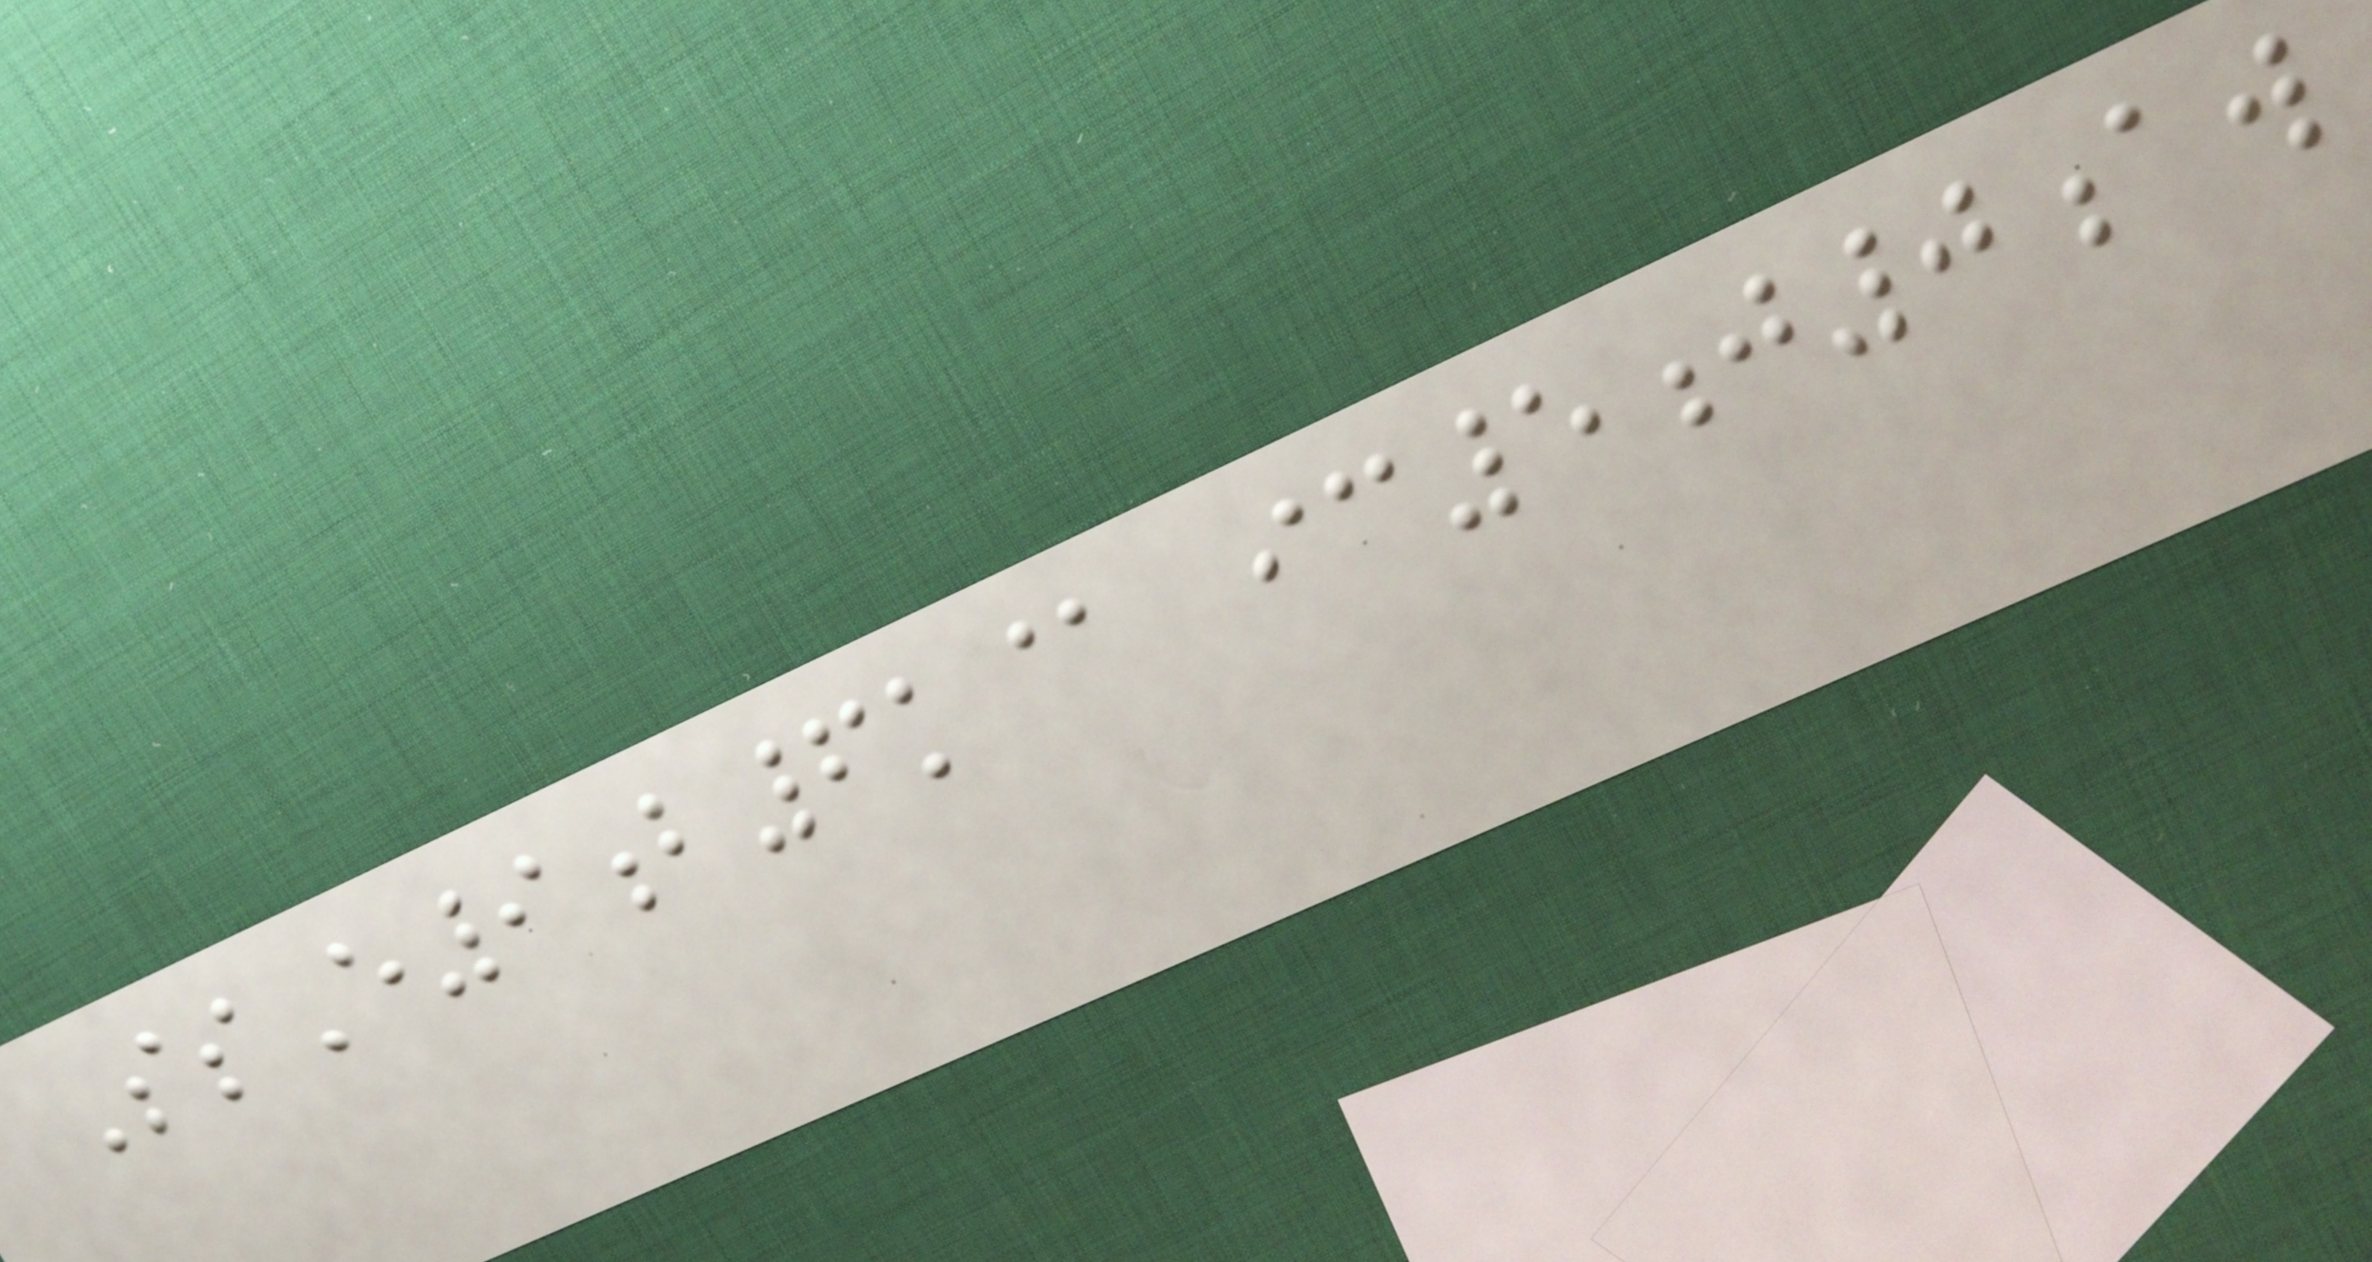SsE9b6k@ ic5j0aw
